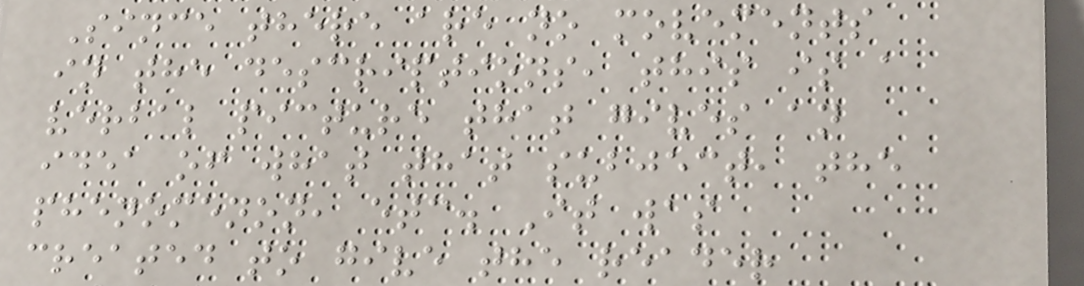Since there are no movements
in the descriptions, this is a
verbal picture that gives an
idea of what that subject, the
phenomenon, etc. It was
created to give the reader
